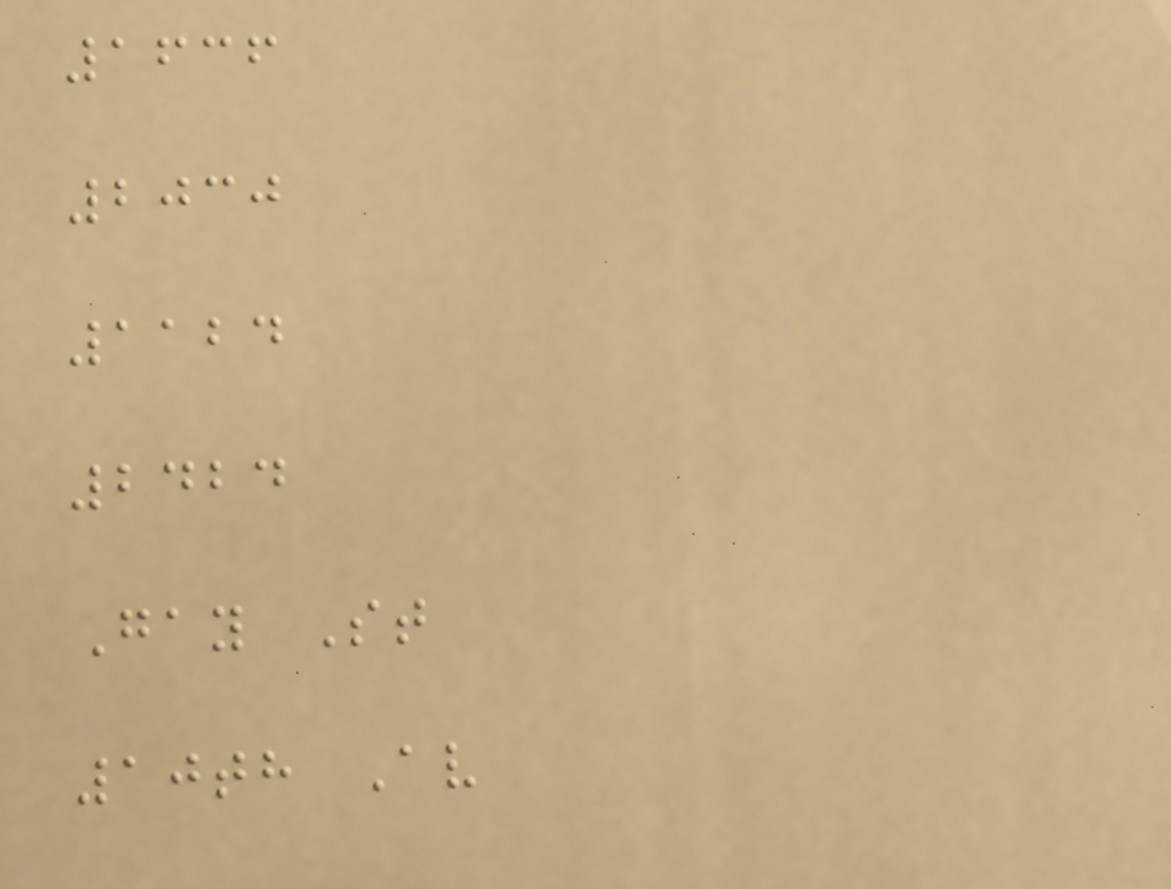1636
2030
1124
2424
Gay St
10th Av
